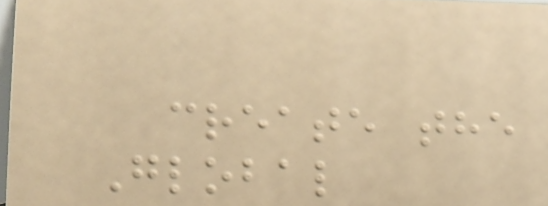create the
Global
